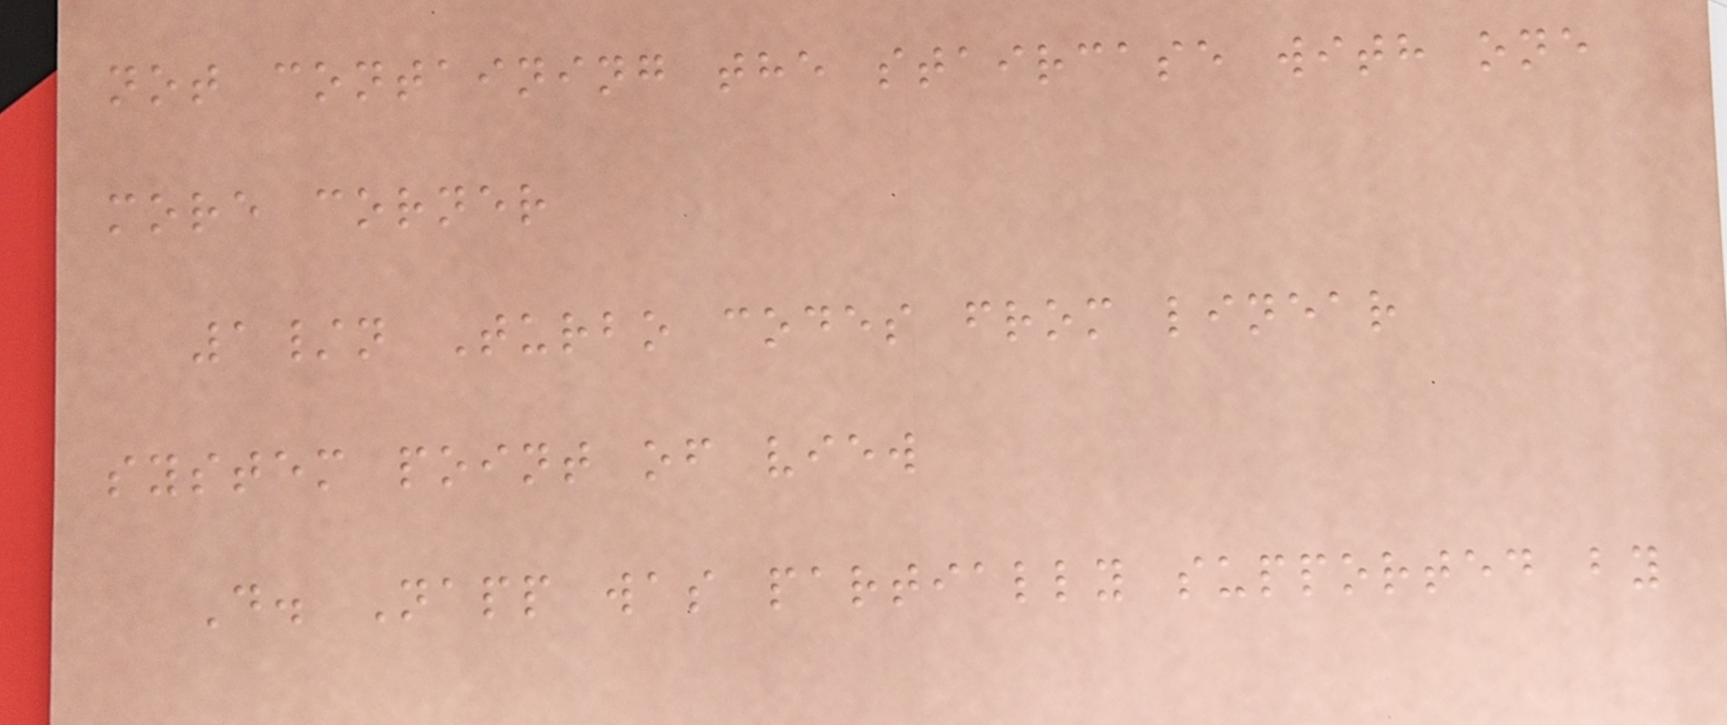not containing the staircase with one
more corner
1/n Turbo codes from linear
system point of view
D. Napp was partially supported by
